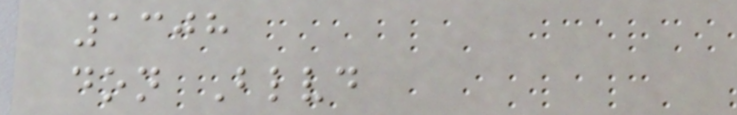1308
don Blvd
